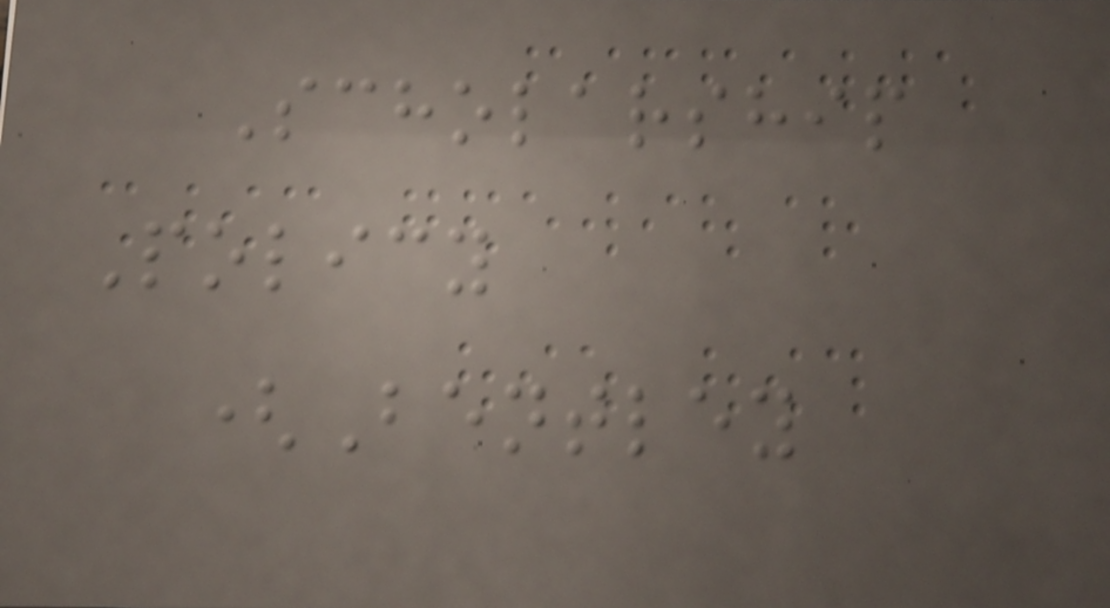Scholarship
Policy
(Bentley
